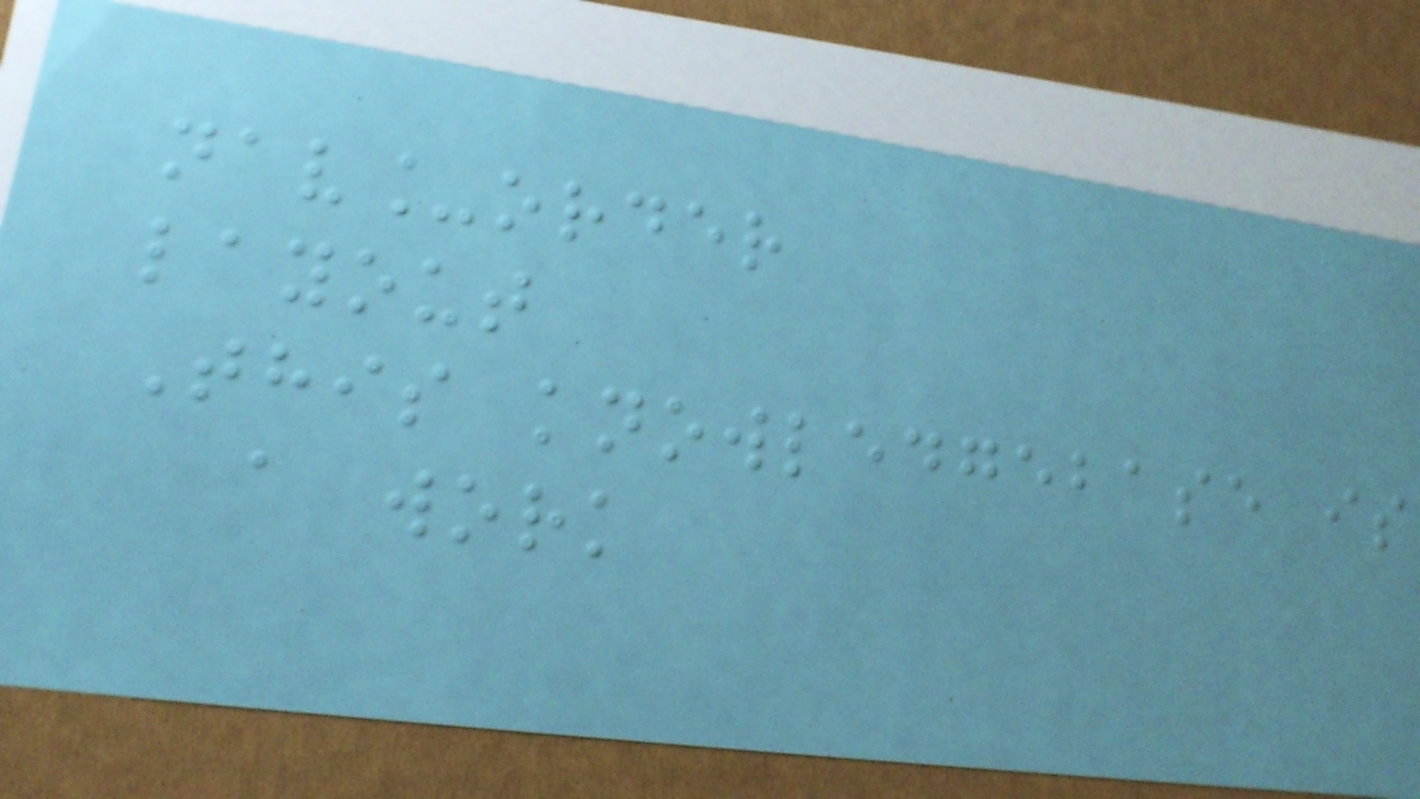nav_order
layout
This knowledgebase is
a work
